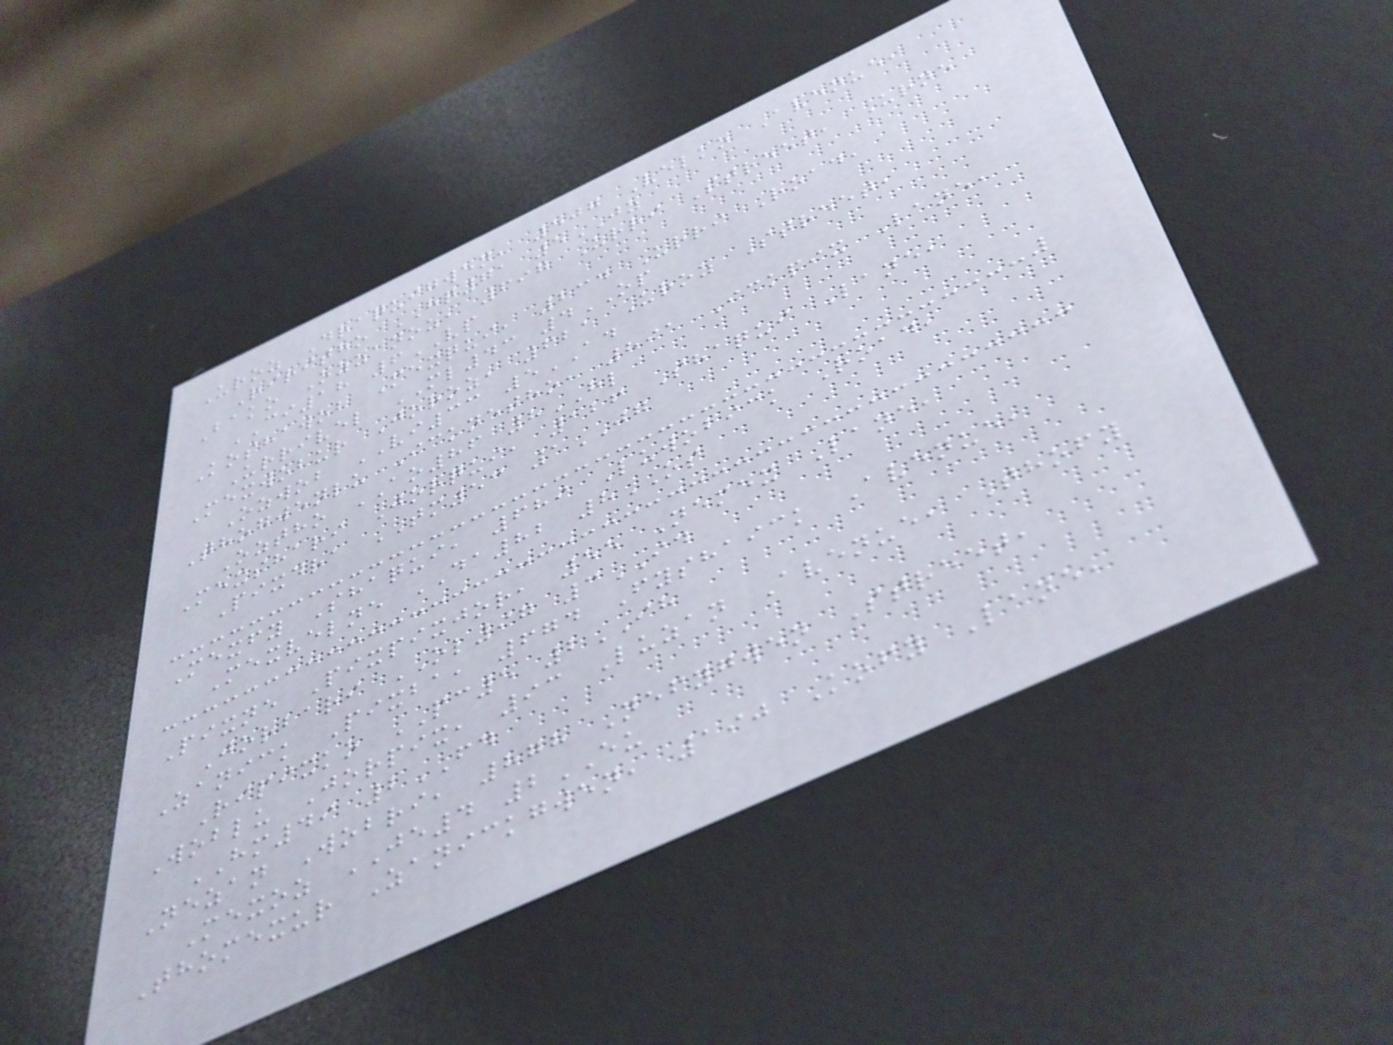Uroz Draquigwen, 507 Velko Avenue,
Riritho HQ71 5JZ
Bako Ozzanoz, 697 Urri Street, Urne
CI18 6VP
Koshawob Mexqui, 234 Urri Road,
Urrivel ML43 4OP
Mexwobur Joroz, 621 Uroz Street,
Ozwob VI33 5AD
Thogwenlu Icknetho, 891 Ickpix Lane,
Oztho AO86 8HL
Mexshari Jorqui, 126 Shaqui Lane,
Pixdra TM53 1JG
Mexfy Shaqui, 689 Luwobick Road,
Mexvelne DA82 8OS
Pixne Pixpixjor, 55 Nemex Lane,
Jorbari OL97 3ID
Zanick Pixba, 674 Fyshaick Avenue,
Ripixko PC5 2IH
Woblu Jorpix, 93 Luzan Avenue, Thofy
HM49 2FD
Nezan Wobri, 878 Nefygwen Street,
Mexoz JE4 2EU
Thomexur Zanickgwen, 190 Kofy Lane,
